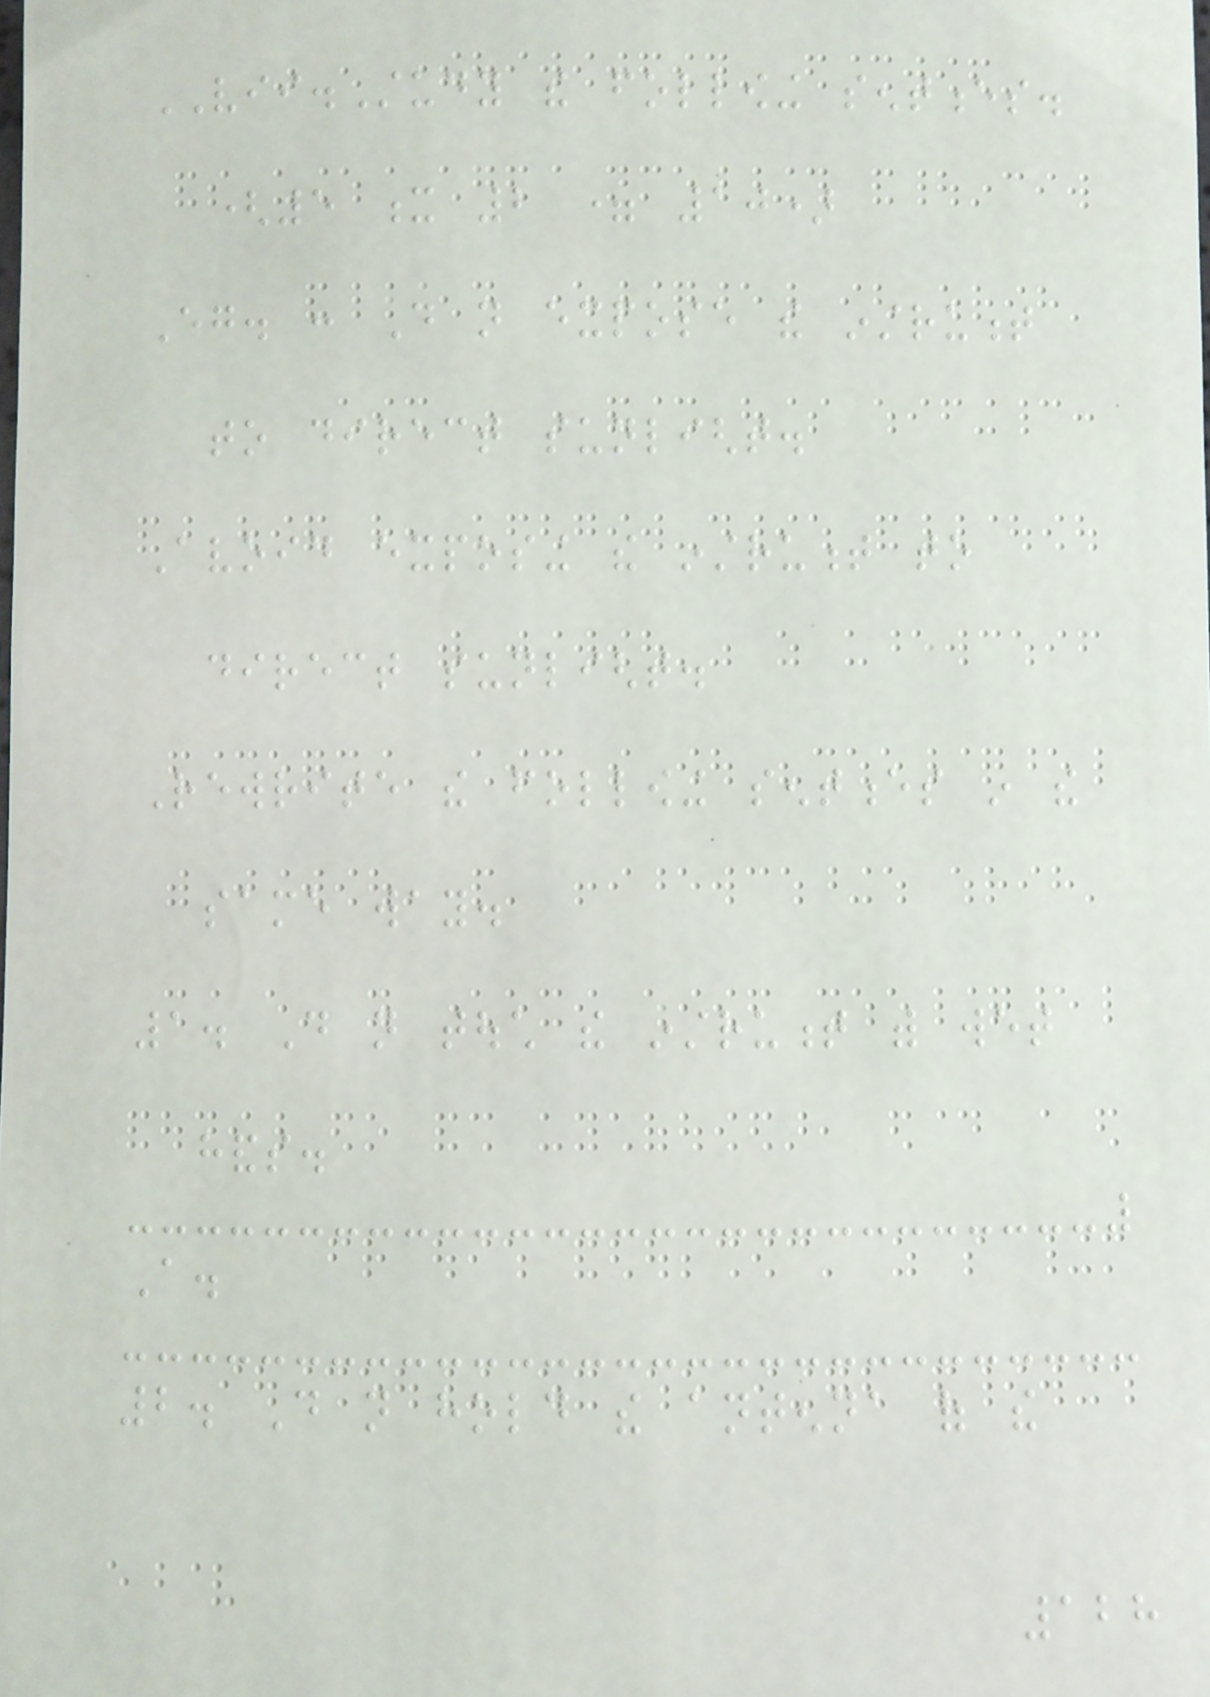VII.Study the following sentences.
(5 x 2 = 10)
Eg. : Do not expose the instrument
to direct sunlight.
Avoid exposing the instrument to
direct sunlight.
Rewrite the following sentences in the
same way.
1. Do not touch the instrument with wet
hands.
A.
2. Do not hold the antenna of the
128
